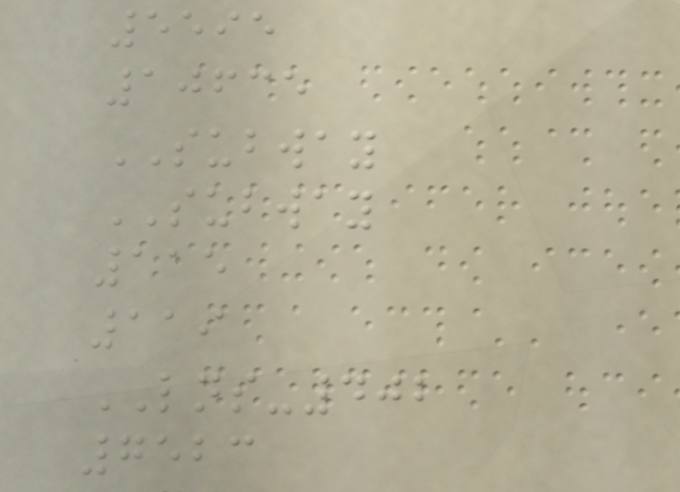5595
10635
SUBWAY
SUBWAY
115
119
LNS-402
7523
